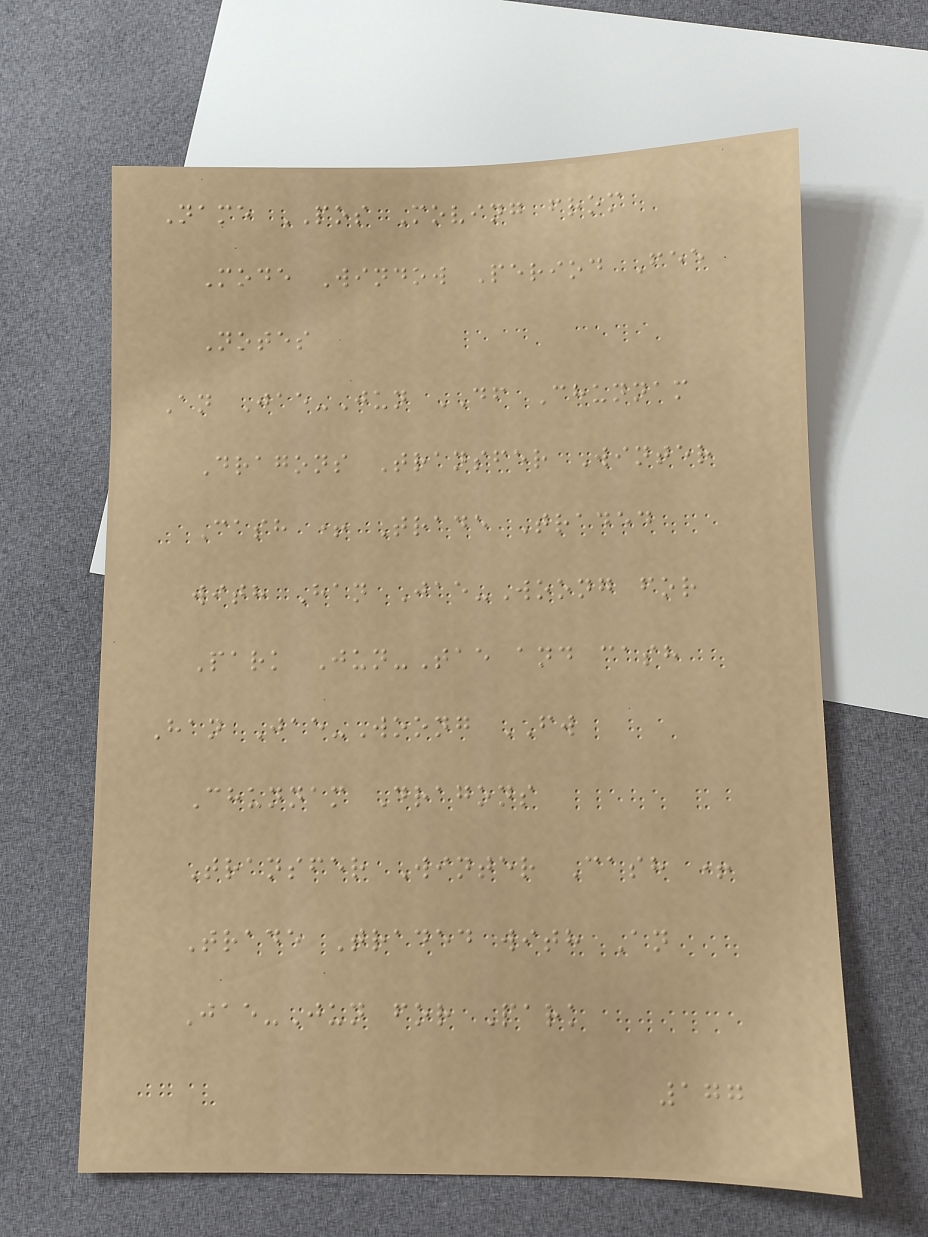Name POS Moving from
Mode Window Period Fee
Notes
An Jae-Jun DF Chunnam
Dragons Transfer Winter
Cash + Trade Traded
with Han Jae-Woong for
Park Jun-Tae and cash
Han Jae-Woong FW
Chunnam Dragons
Transfer Winter Cash +
Trade Traded with An
Jae-Jun for Park
177
